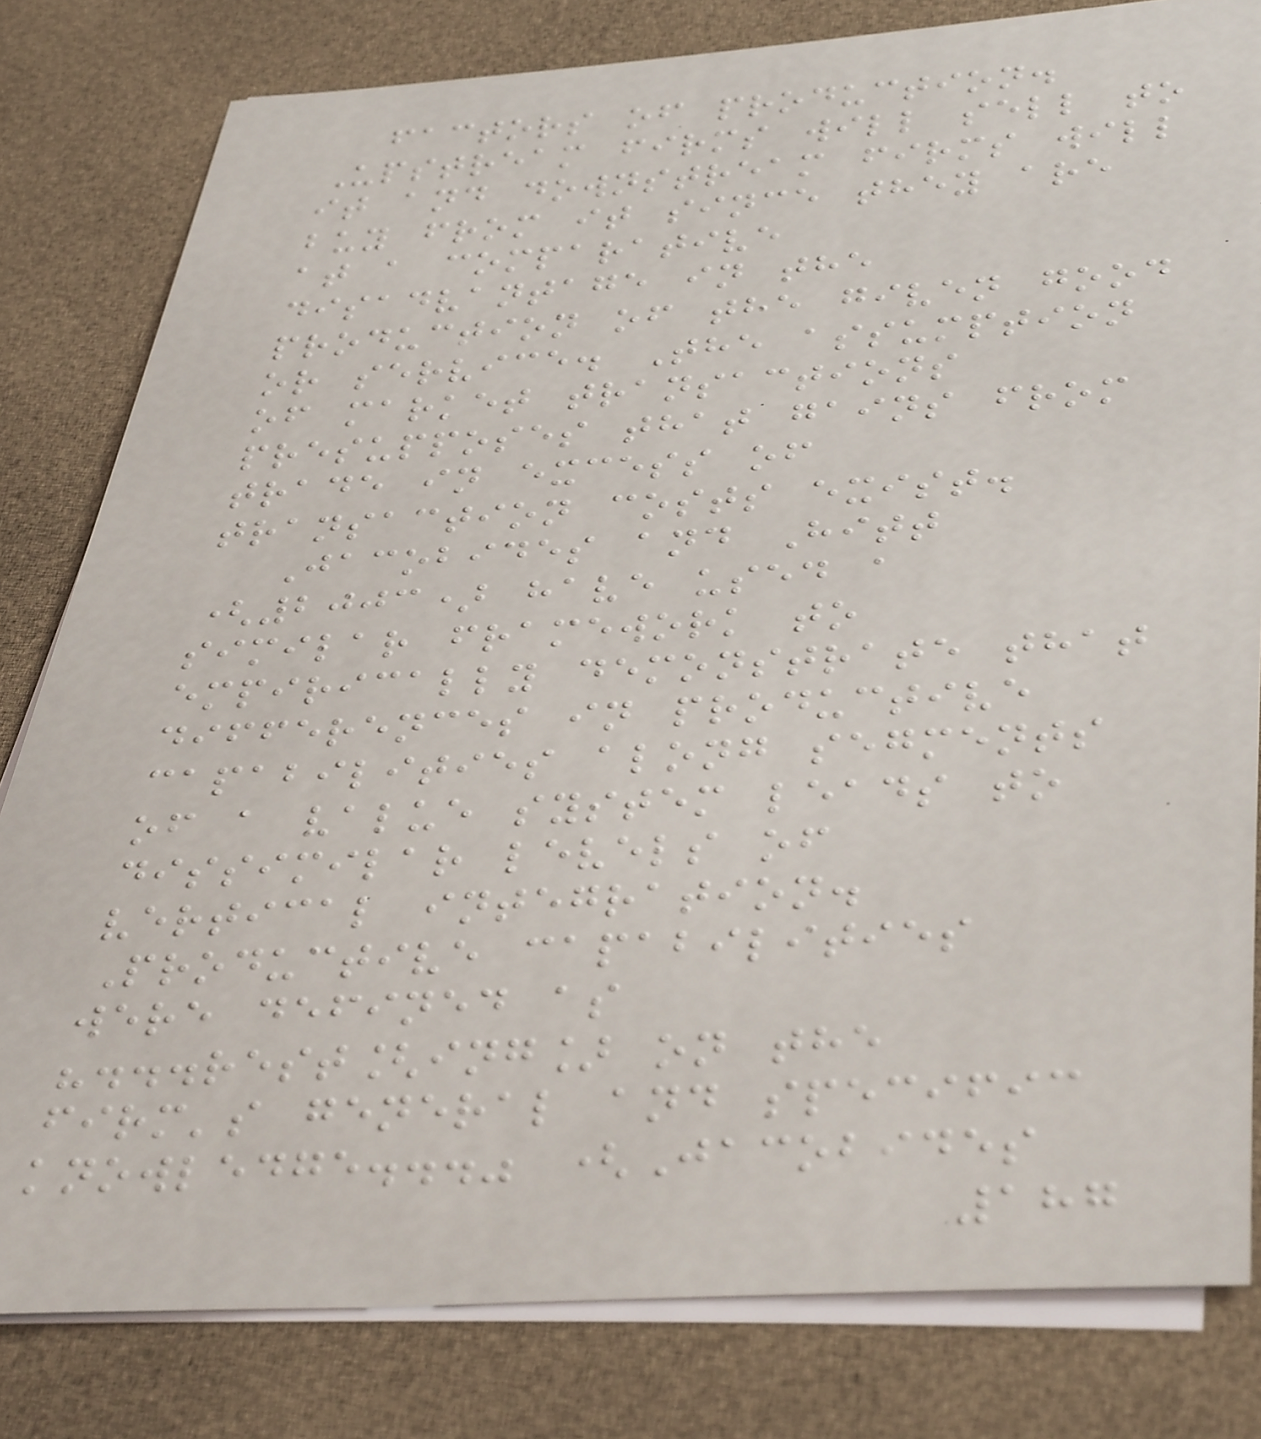factors of production.
Upstream firms will sell to
it and downstream firms will
buy from it since they are
at a comparative
disadvantage in the
production of the given good
or service. The assumption
of market transactions
presupposes that gains from
trade in excess of
transaction costs exist.
Jacobides and Hitt
(2003) have used a
similar framework to
empirically demonstrate that
differences in productive
capabilities along segments
of a value system leads to
dissimilar levels of
vertical integration.
Productive capabilities
were defined as
"...rest[ing] on the
firm's general and specific
knowledge..." (Jacobides
187
